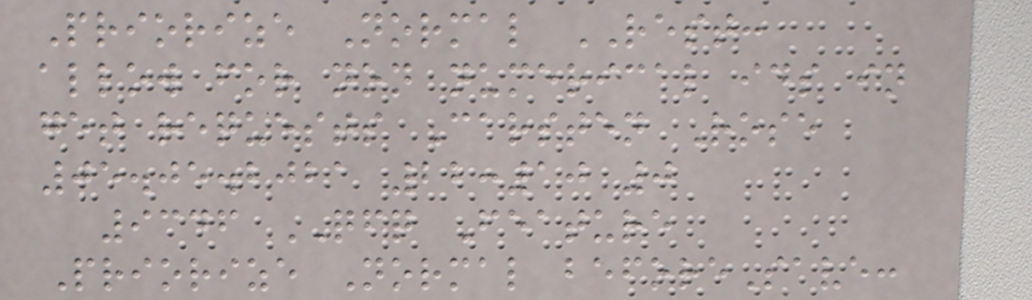Priorize Normal REST:
allow for non numerical ids in
get requests Carsten Rose
05.05.2021 22:10 0
9346 QFQ Feature
Priorize Normal beforeSave:
